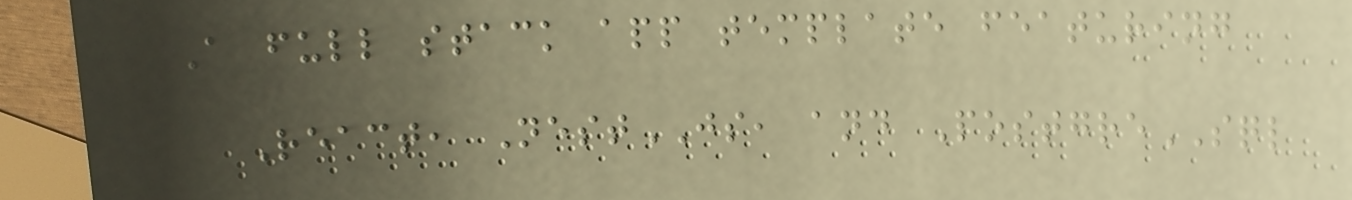A full stack app template featuring
React, NestJS, and PostgreSQL
